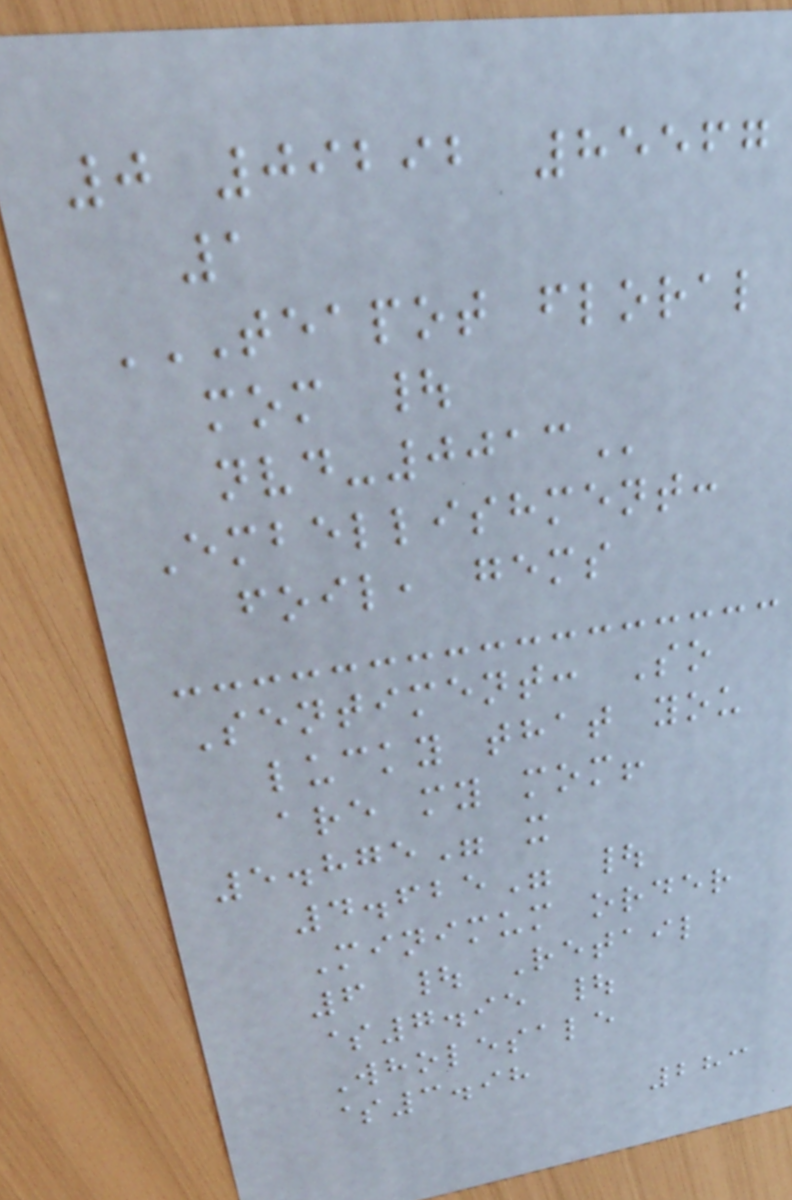0 09292 85567
1
TEAPOT FLORAL
MOM |
NVD-0013
Embellishment:
foil, gems
Sentiment: So
lucky that you
are my mom!
5.875" x
4.625" |
Minimum order
6 | Retail
$7.95 |
Wholesale
$3.98
283
